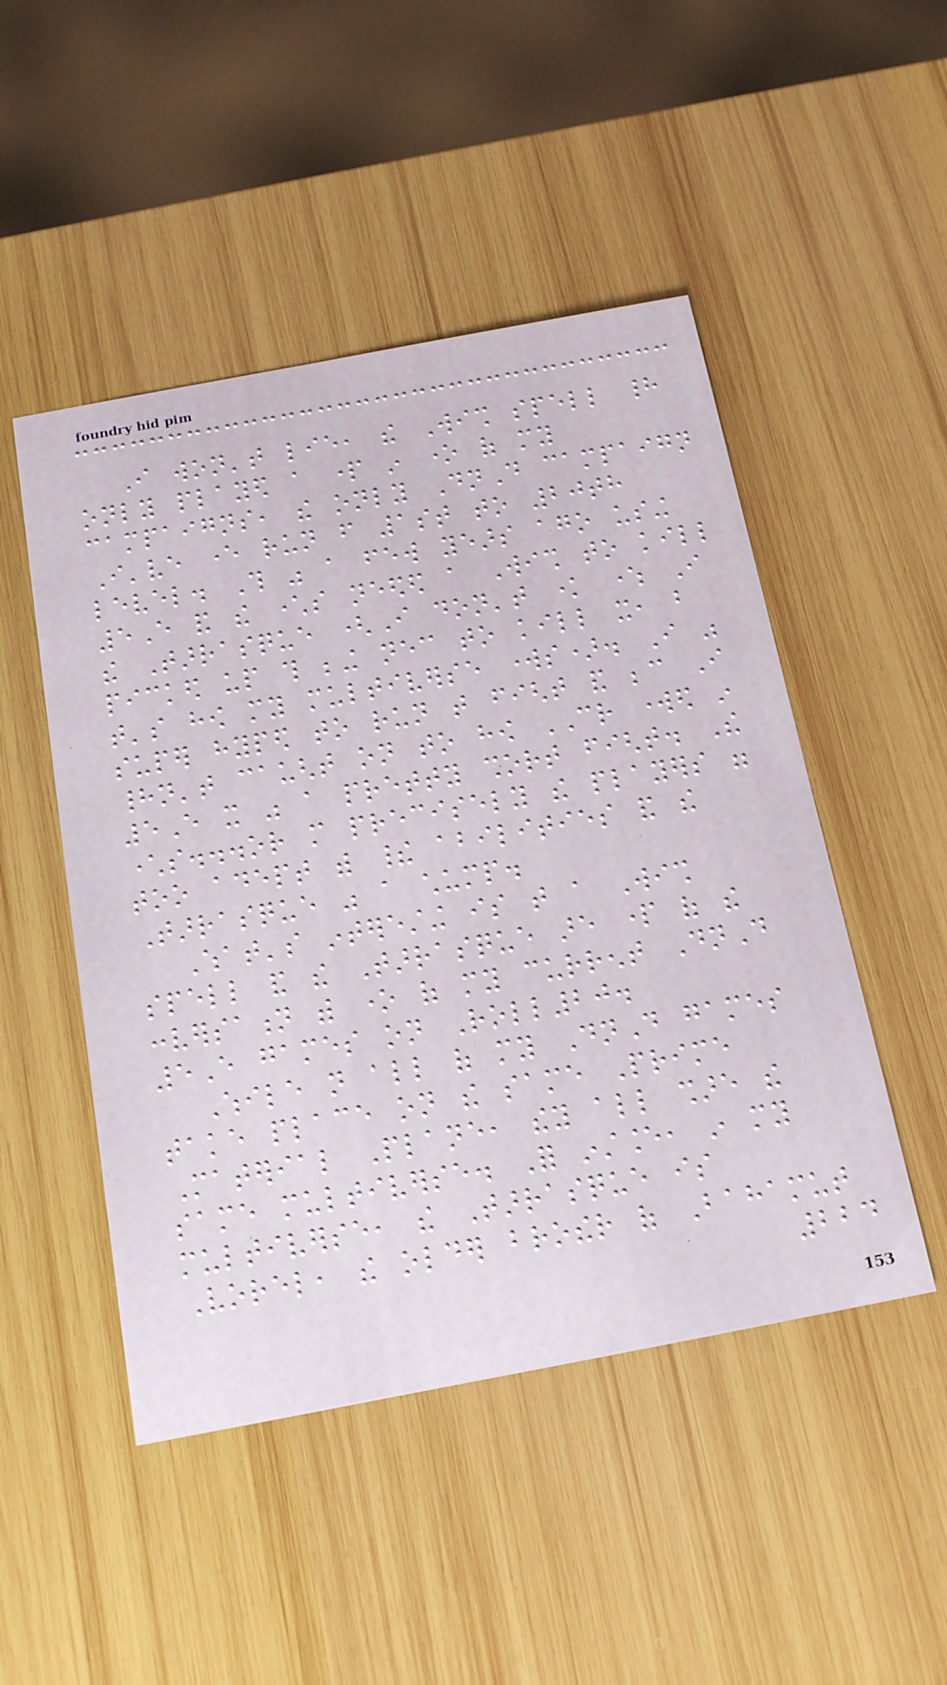I won't lie, the Wish spell had
only played a part in one of my
campaigns, the only DnD campaign
I've ever run from 1st to 20th
level. This was a few years ago using
5E and the characters needed a Wish to kill
the Tarrasque (I don't know where I
picked up this being necessary to kill it, but
that's how my multiverse works). I was
super hyped to run that fight and because I
hadn't caught on to how CR worked in
5E it was a pretty short fight. The
characters...or more precisely the players were
too adept with their abilities and the
Tarrasque was a chump.
What's interesting is that a Wish
spell and the Tarrasque are part of the
conversation with one of my current DnD
5E games on Roll20.
While not all of my DnD games
take place on the same Prime
Material Plane, they all share the
same multiverse. For instance, in my
multiverse, the Tarrasque is
Vorel, the older brother of Bahamut
224
